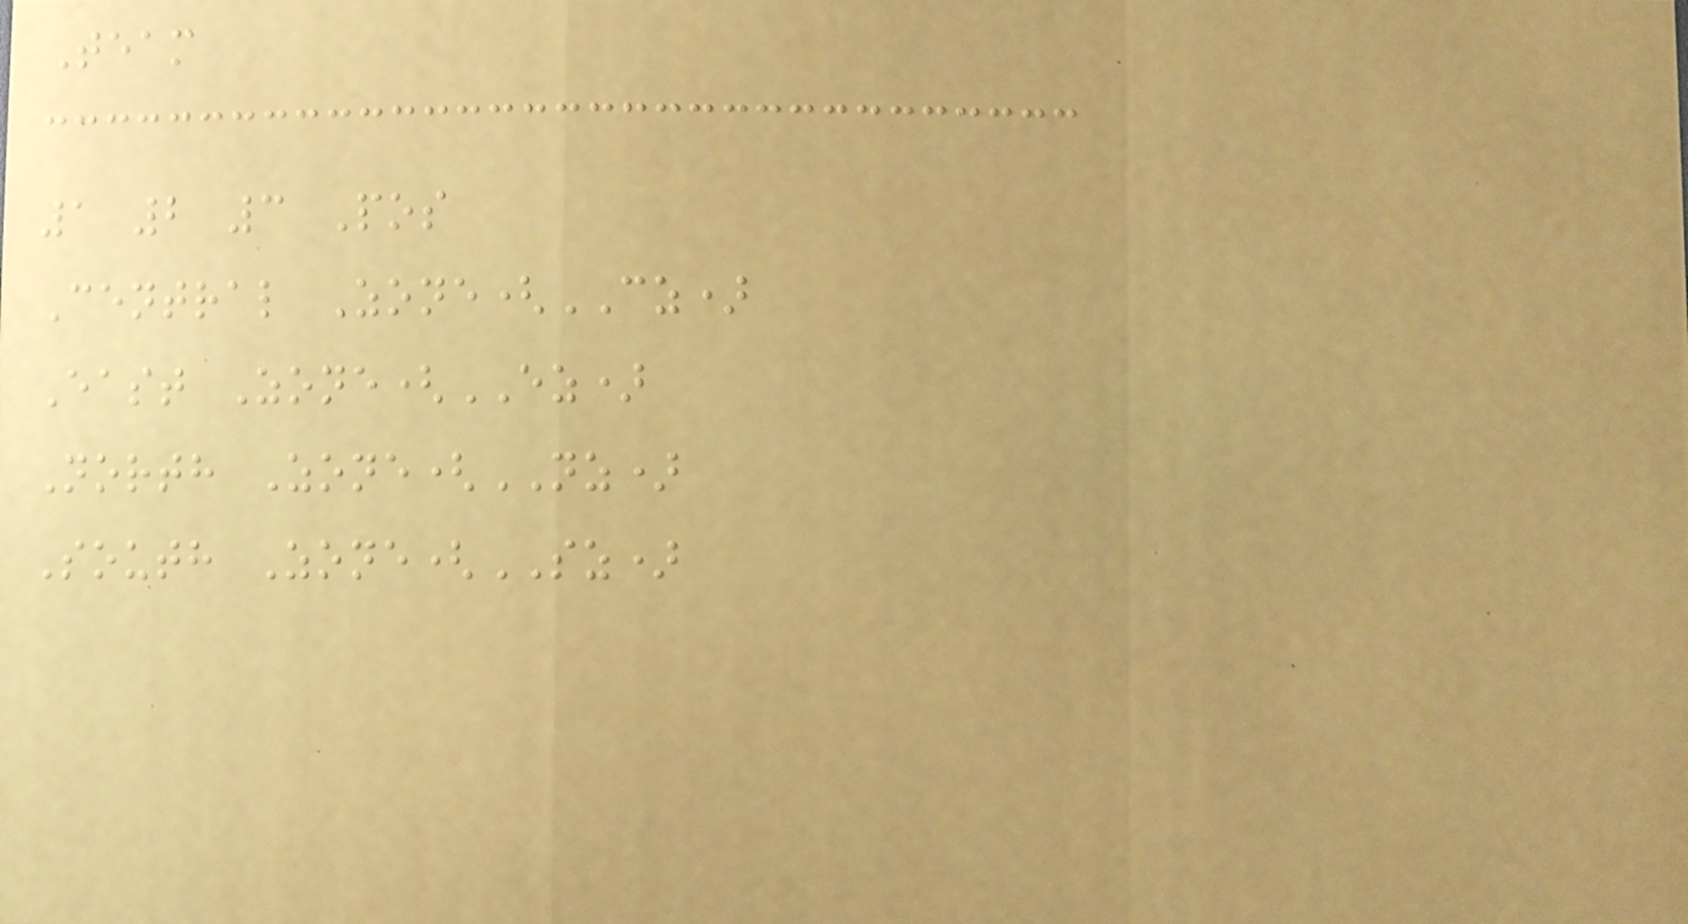Team
1 2 3 Pos
Central Zone(CZ)
East Zone(EZ)
North Zone(NZ)
South Zone(SZ)
